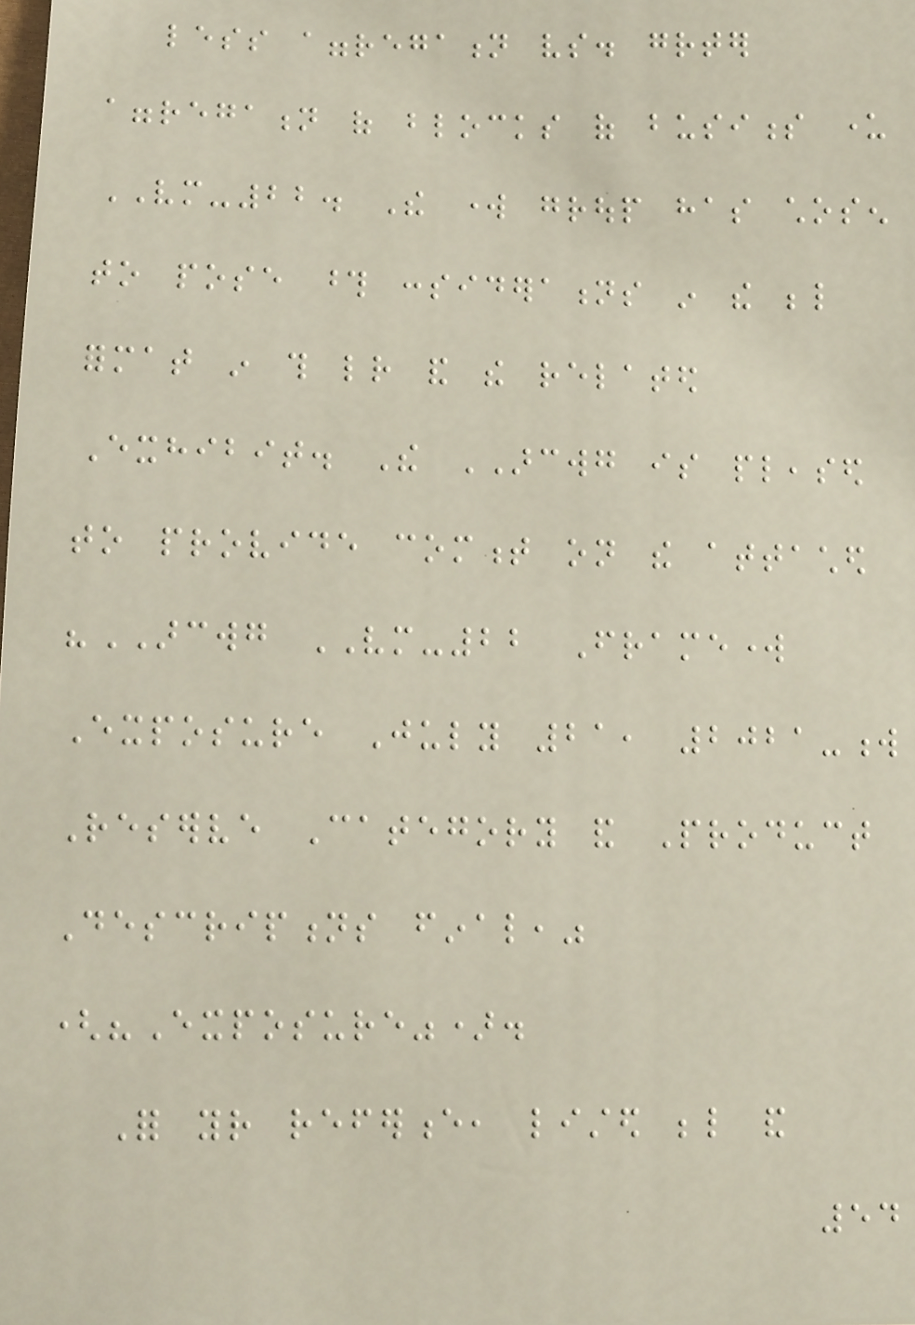less aggregation vs. greater
aggregation of blocks of business under
VM-22. The work group has chosen
to pose those considerations in the below
format in this letter and the related
Exhibit. The ARCWG is pleased
to provide comment on the attached
"ARCWG VM-22 Framework
Exposure July 21, 2021-w
Reserve Category and Product
Descriptions final,"
("Exposure").
For your reference, listed below and
54
